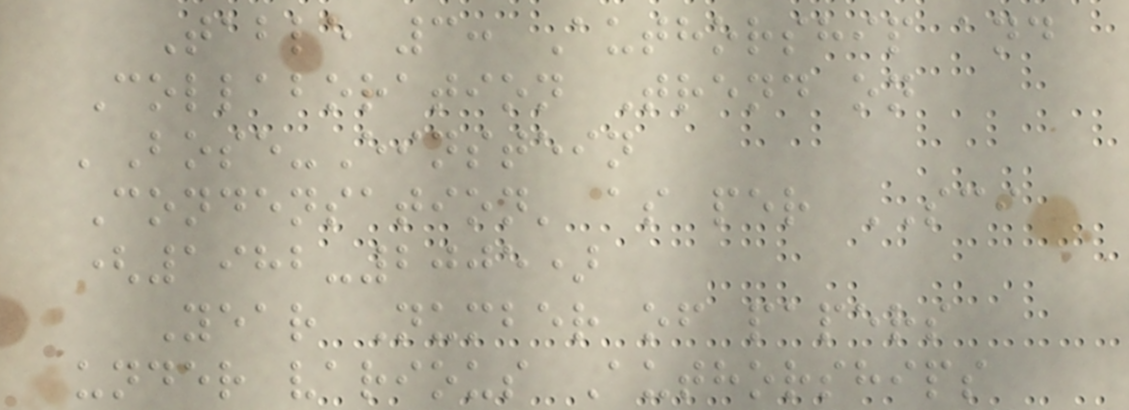Table 3: Authorship and
Collaboration Trend on
'Bose-Einstein
Condensation' as per SCI
(1982-2005)
Year Number of papers
under various Authorships
